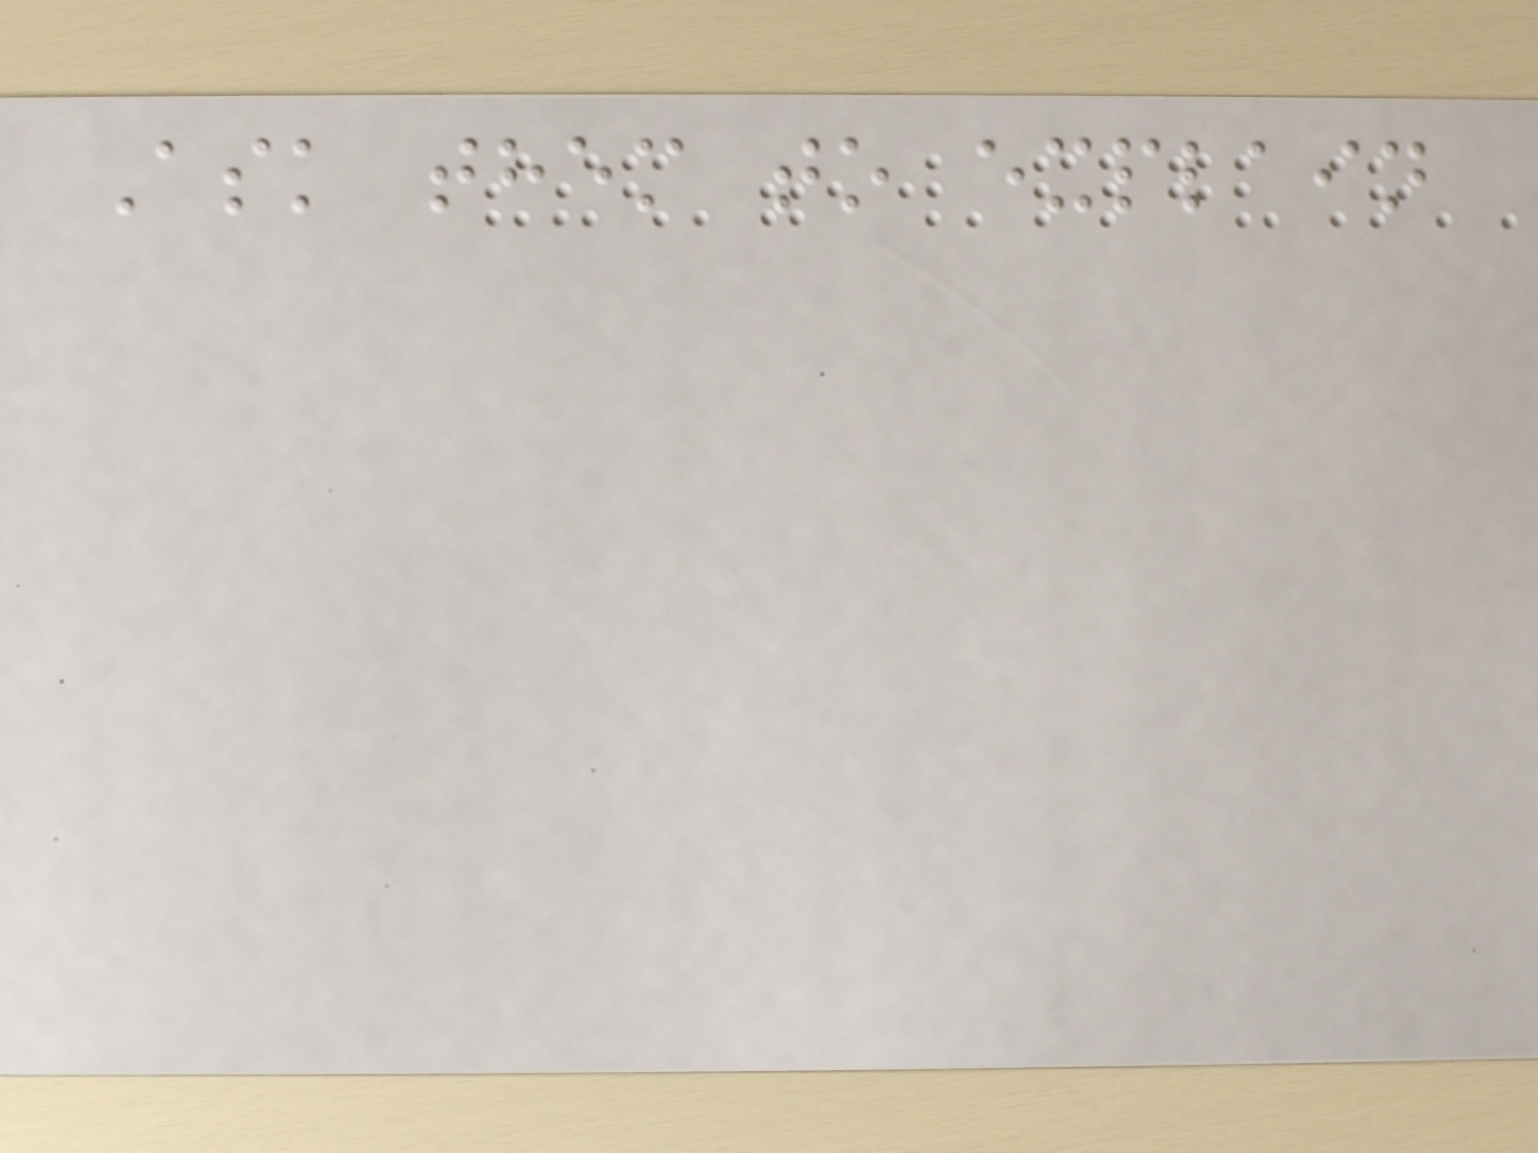Ask them to explain
